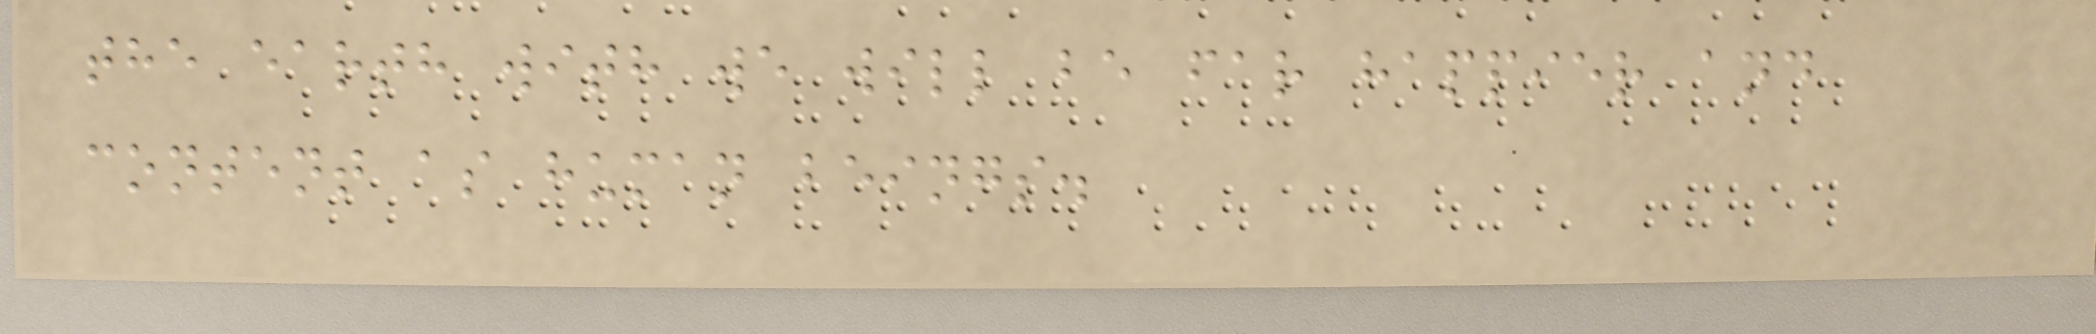the earth with we will be far happier and
content as human beings.
